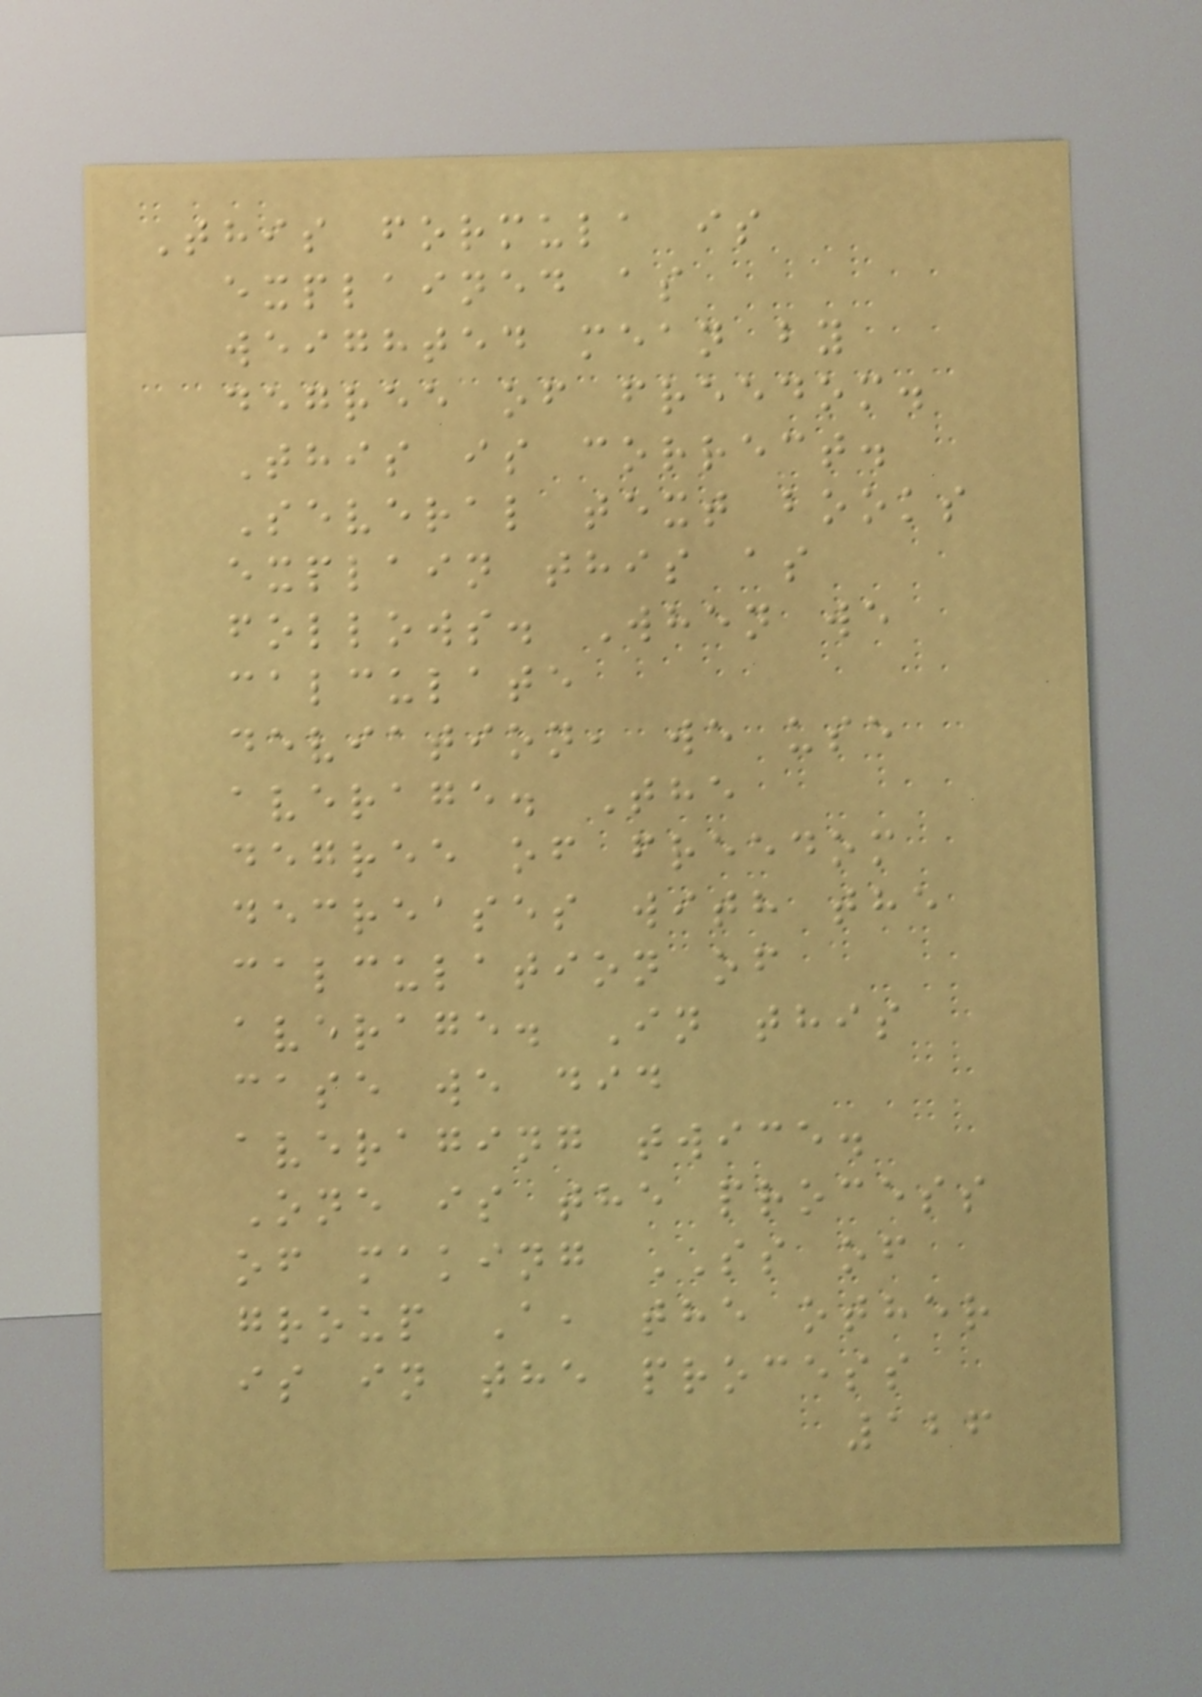This formula is
explained as
weighted mean by
degree of freedom.
This is correct.
Several text books
explain this as
follows. When we
calculate
deviation, we use
average. The
degree of freedom
decreases with the
calculation of
average. In this
case we did
averaging twice.
One is the process
of making SS of
group A, the other
is in the process
126
